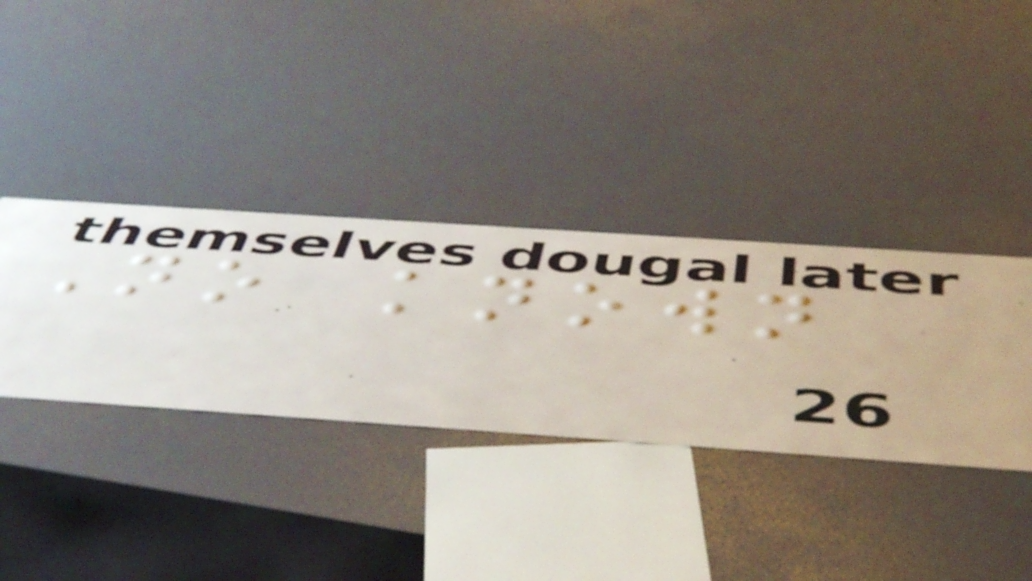No known
